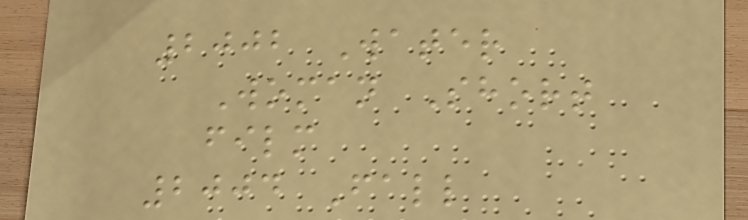2002 Water
Woman Short
film
2004 Fall
